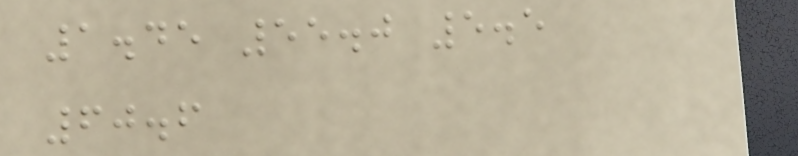1.45 55.0 5.5
60.6
